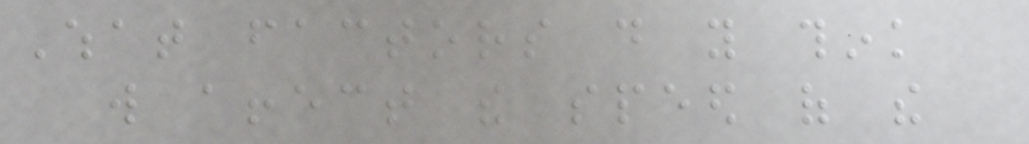What factors do you think
will affect the speed of the
